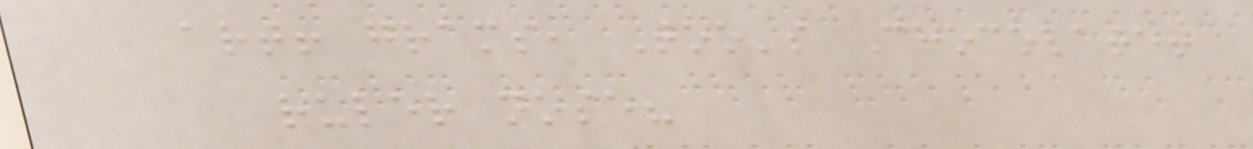art! grams, Too's Chocolate!
ruler nose?
